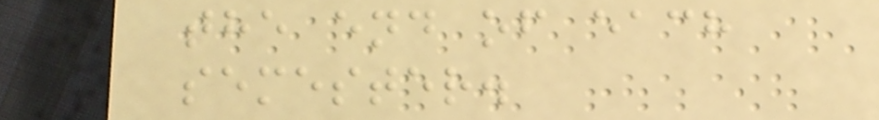the end of each
semester.
